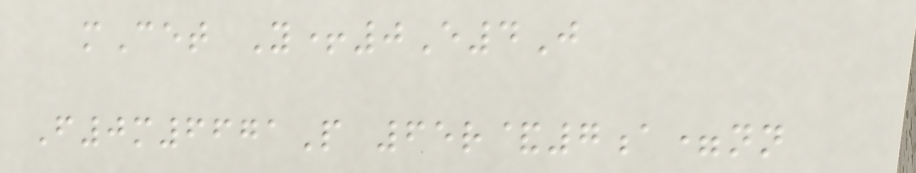mCet Y+0E4J
F0m6671P 65r&7a=nn
